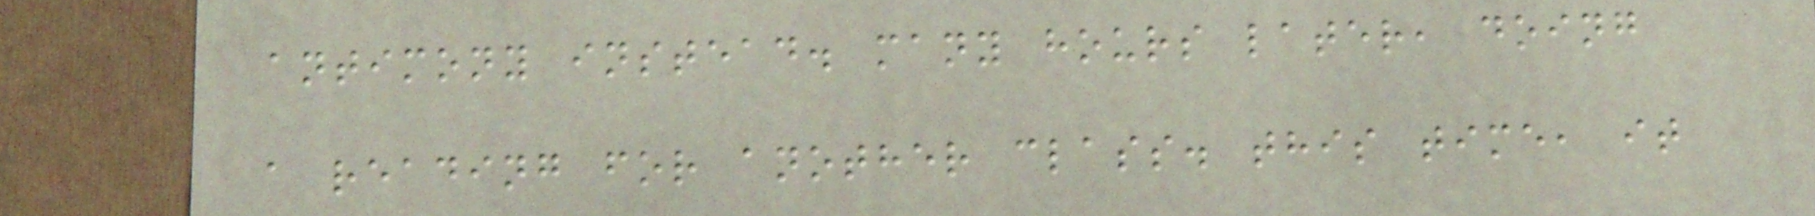antimony instead. many hours later, doing
a reading for another class. this time, it
